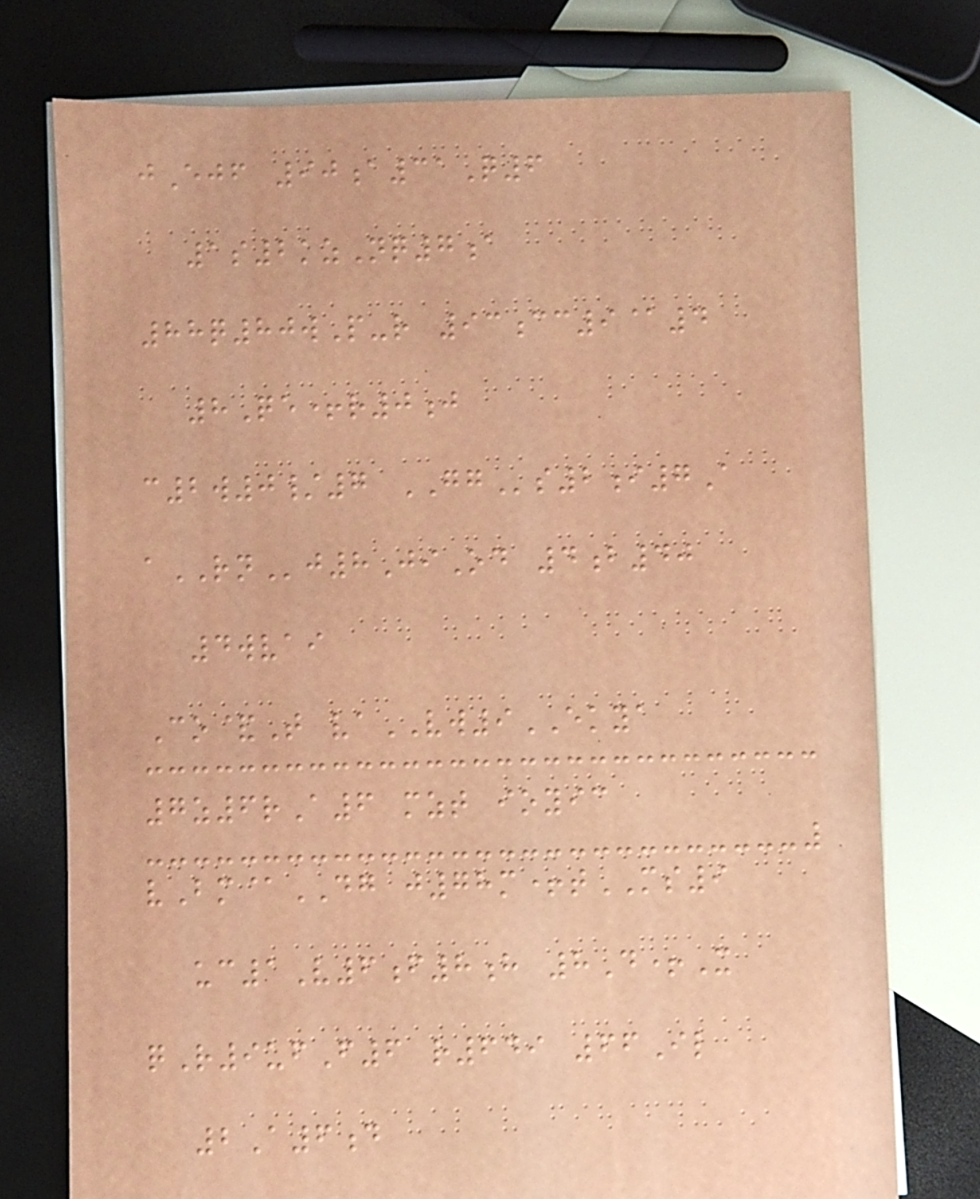jEjf 90a31Q6
1s2kzNq7a
88q80wP-r 93cc9@4
8Qe+r0j
c2w0/7 GGs2i7A
aRNj8JiOd 4b40
4wvai
Co&T vaVW9EKYA
7z6rA6 mzt ioyic
vBm@DG j78m+tMS9
uc1V6f8h 8D+X
qR9ufF6 r649 66Il
2A6d
